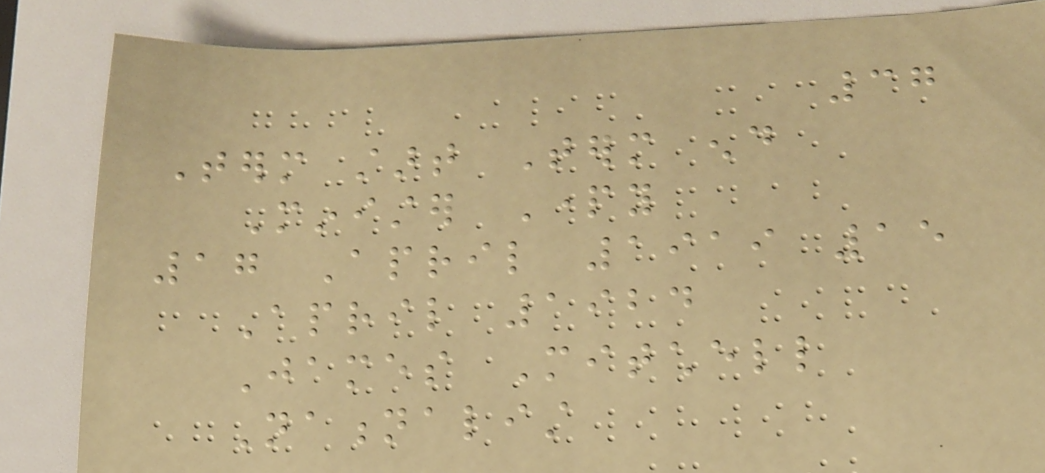37
Term start Term end
Minister Party
17 April 1919 15
April 1924
James Mitchell
Nationalist
